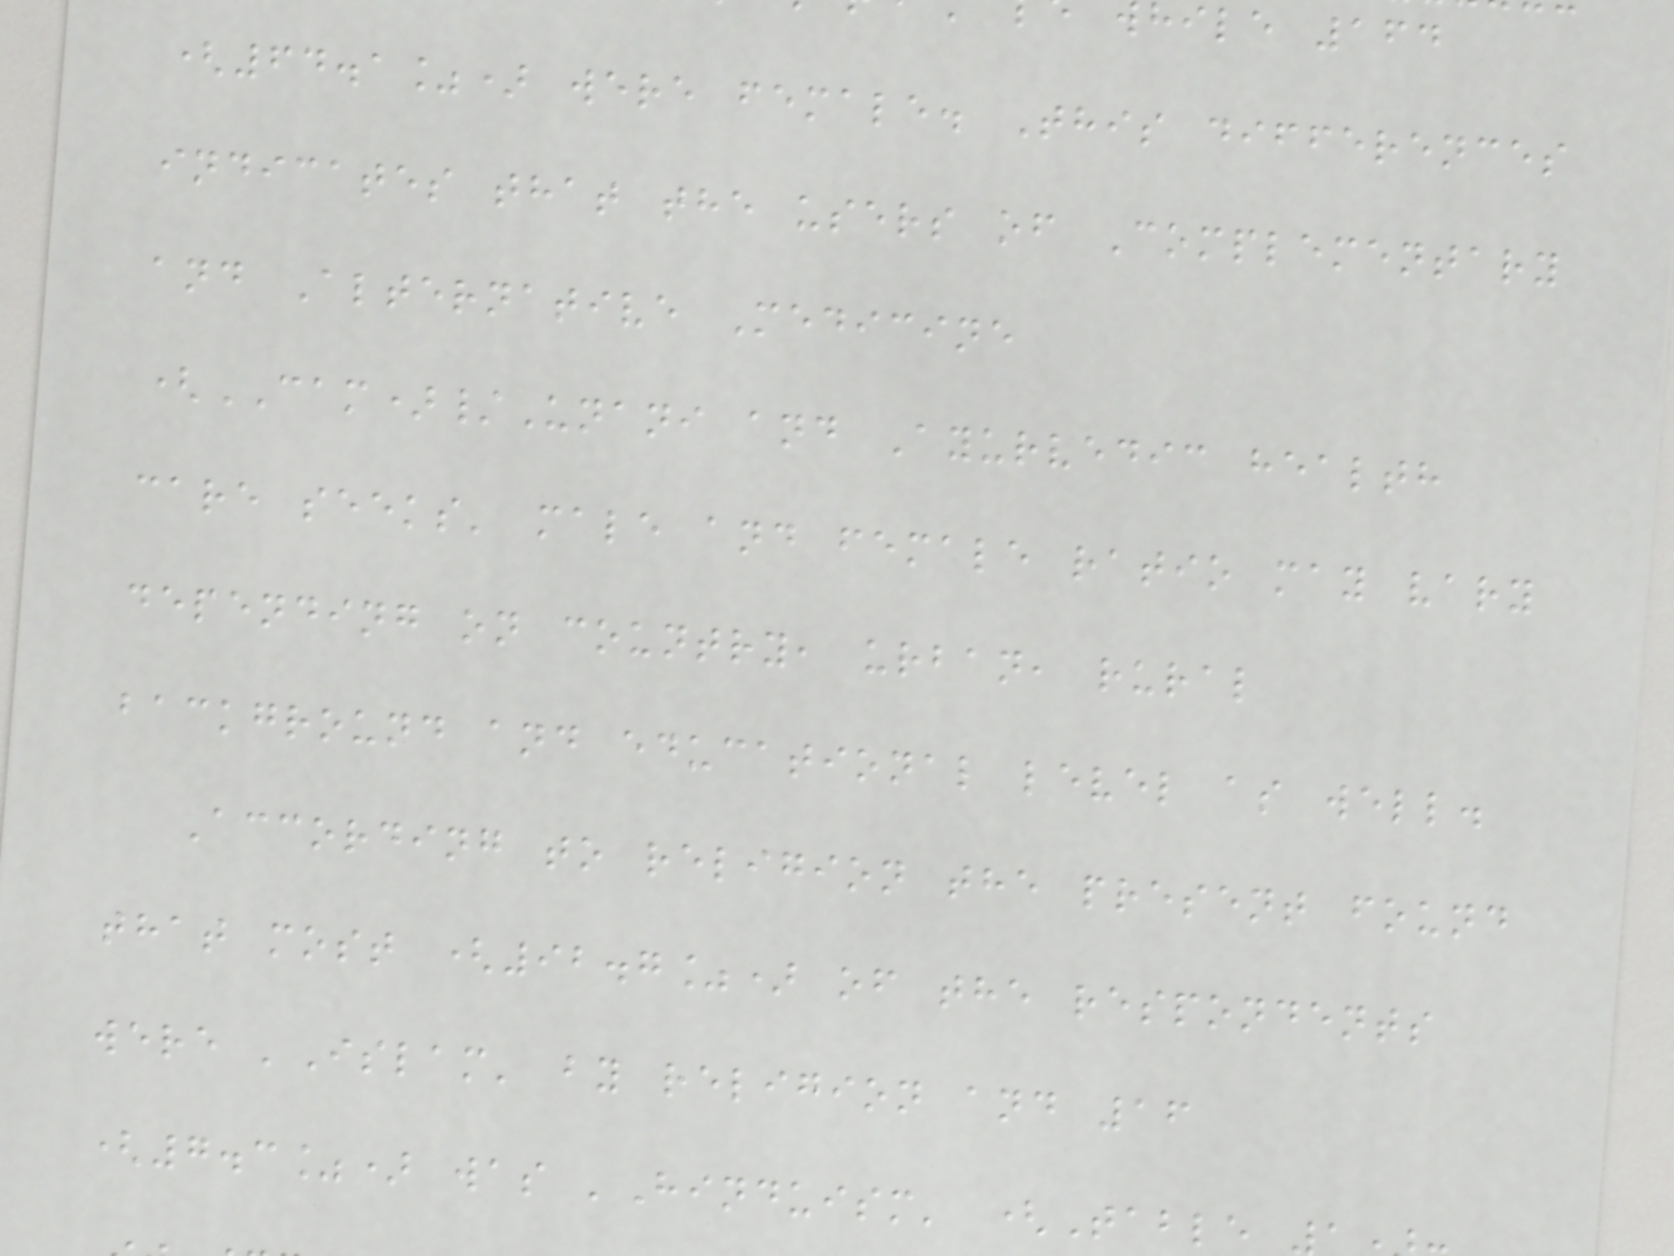hile 164
(64.1%) were female. This differences
indicates that the users of Complementary
and Alternative Medicine
(CAM)/Unani and Ayurvedic health
care seeks' male and female ratio may vary
depending on country, urban, rural
background and educational level as well.
According to religion the present found
that most (92.7%) of the respondents
were 'Islam' by religion and 16
(7.3%) was 'Hinduism' (Table
